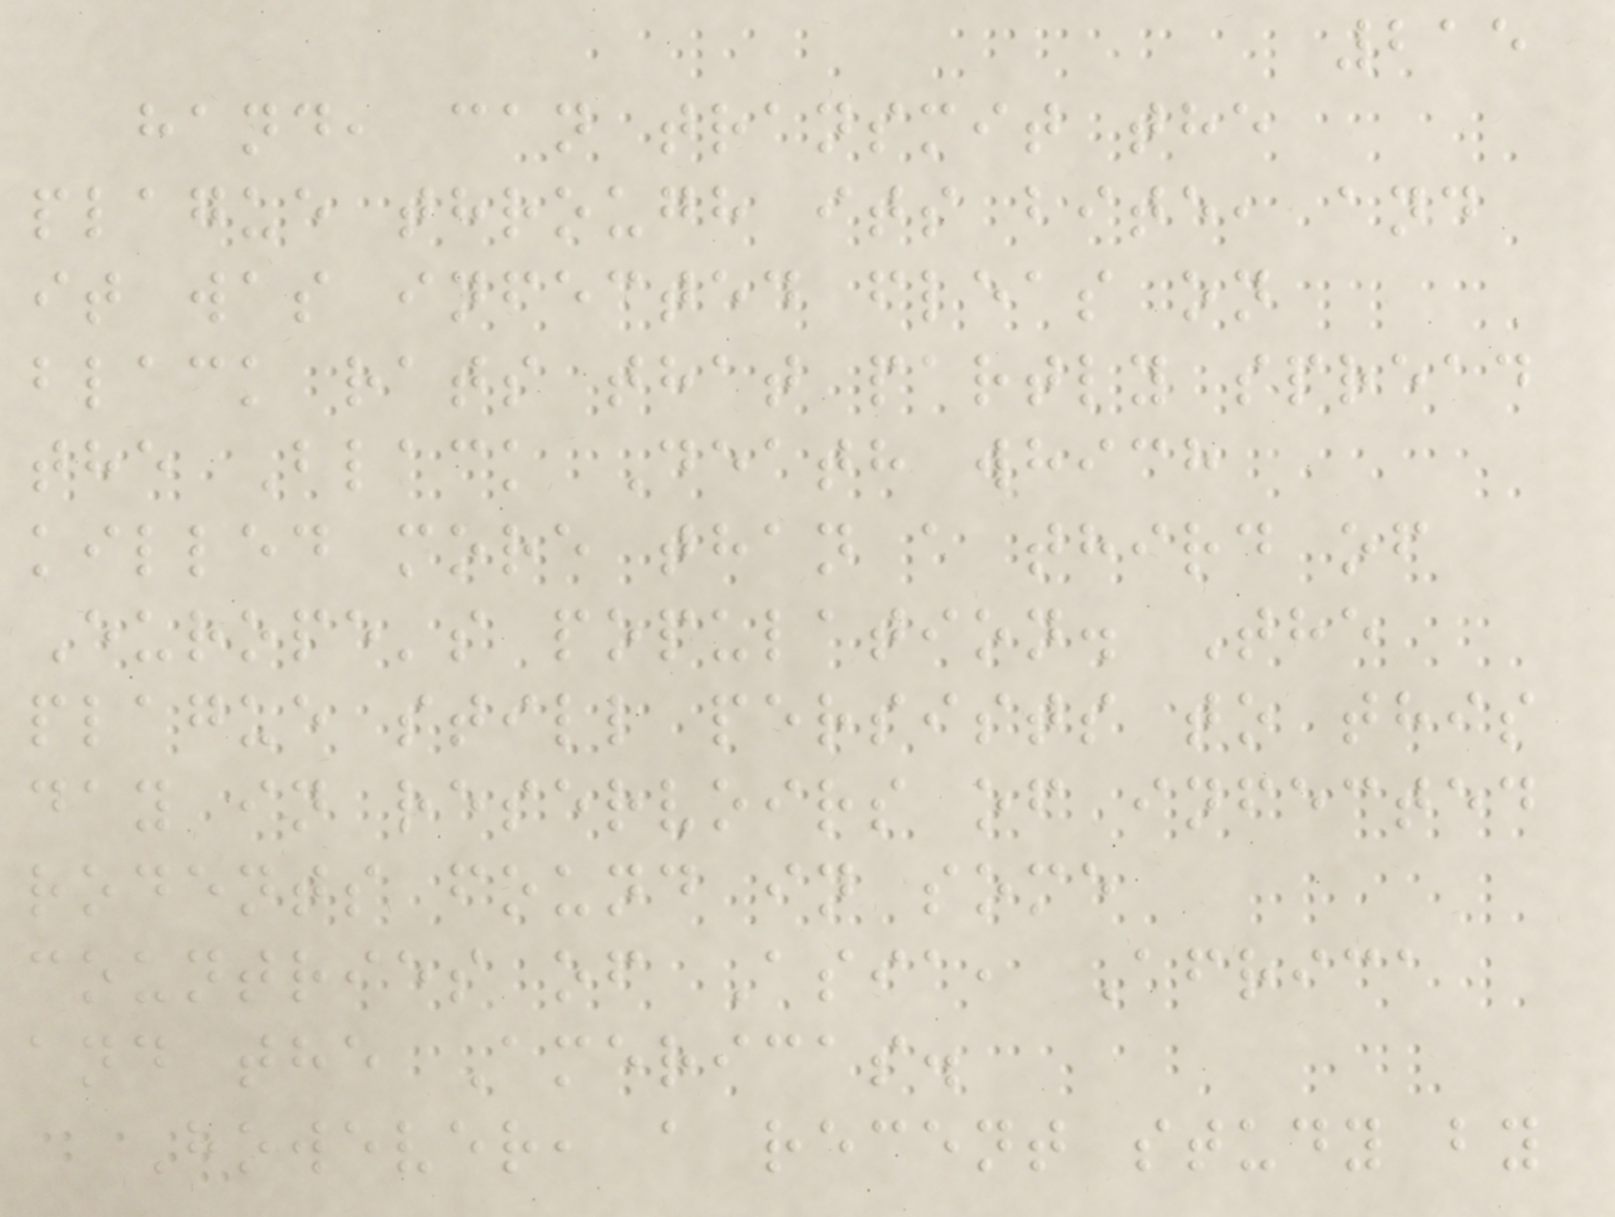215
hand, can transmit the
plague through its bite, and
it was infected fleas on
black rats that partly spread
the Black Death which
killed more than a third of
Europe's population. The
plague still persists to this
day in reservoirs of infected
rodents found in some
countries of Asia, Africa
and the Americas.
However, a recent study by
